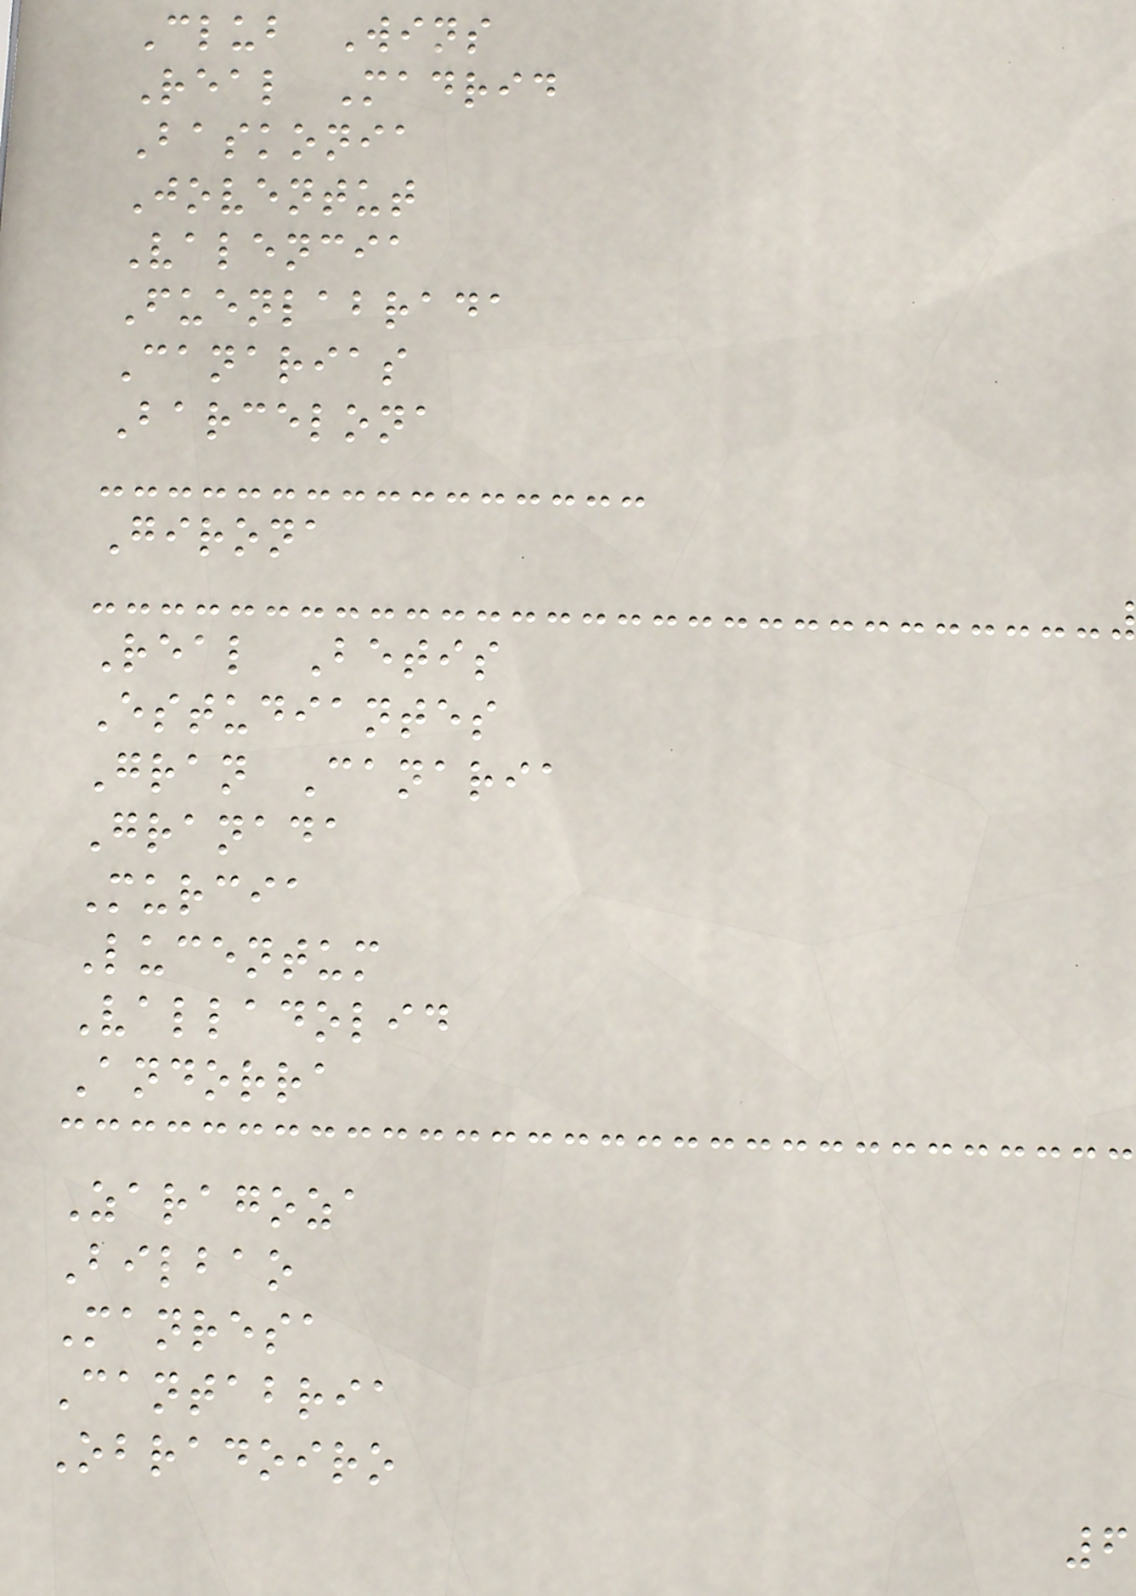Club Wins
Real Madrid
Baskonia
Joventut
Valencia
Fuenlabrada
Canarias
Barcelona
Girona
Real Betis
Estudiantes
Gran Canaria
Granada
Murcia
Lucentum
Valladolid
Andorra
Zaragoza
Bilbao
Manresa
Cantabria
Obradoiro
6
